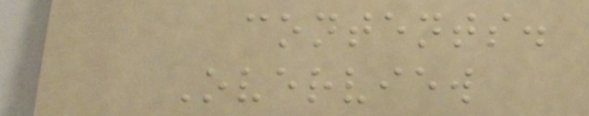contents.
Overview
